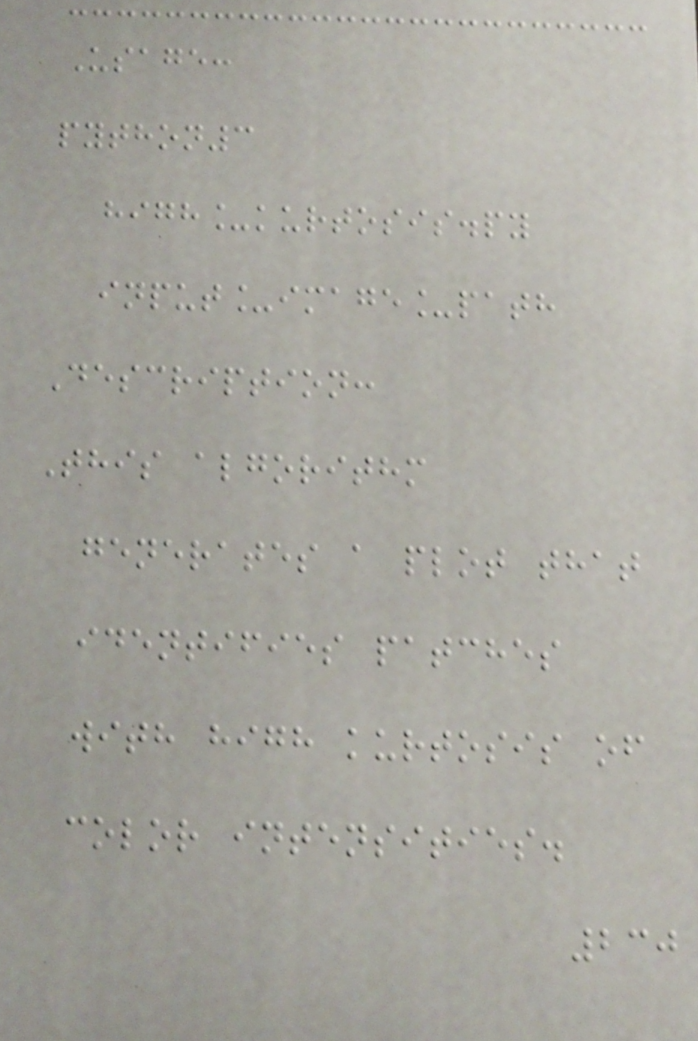Usage:
python3
high_kurtosis.py
input_image_path
Description:
This algorithm
generates a plot that
identifies patches
with high kurtosis of
color intensities.
230
